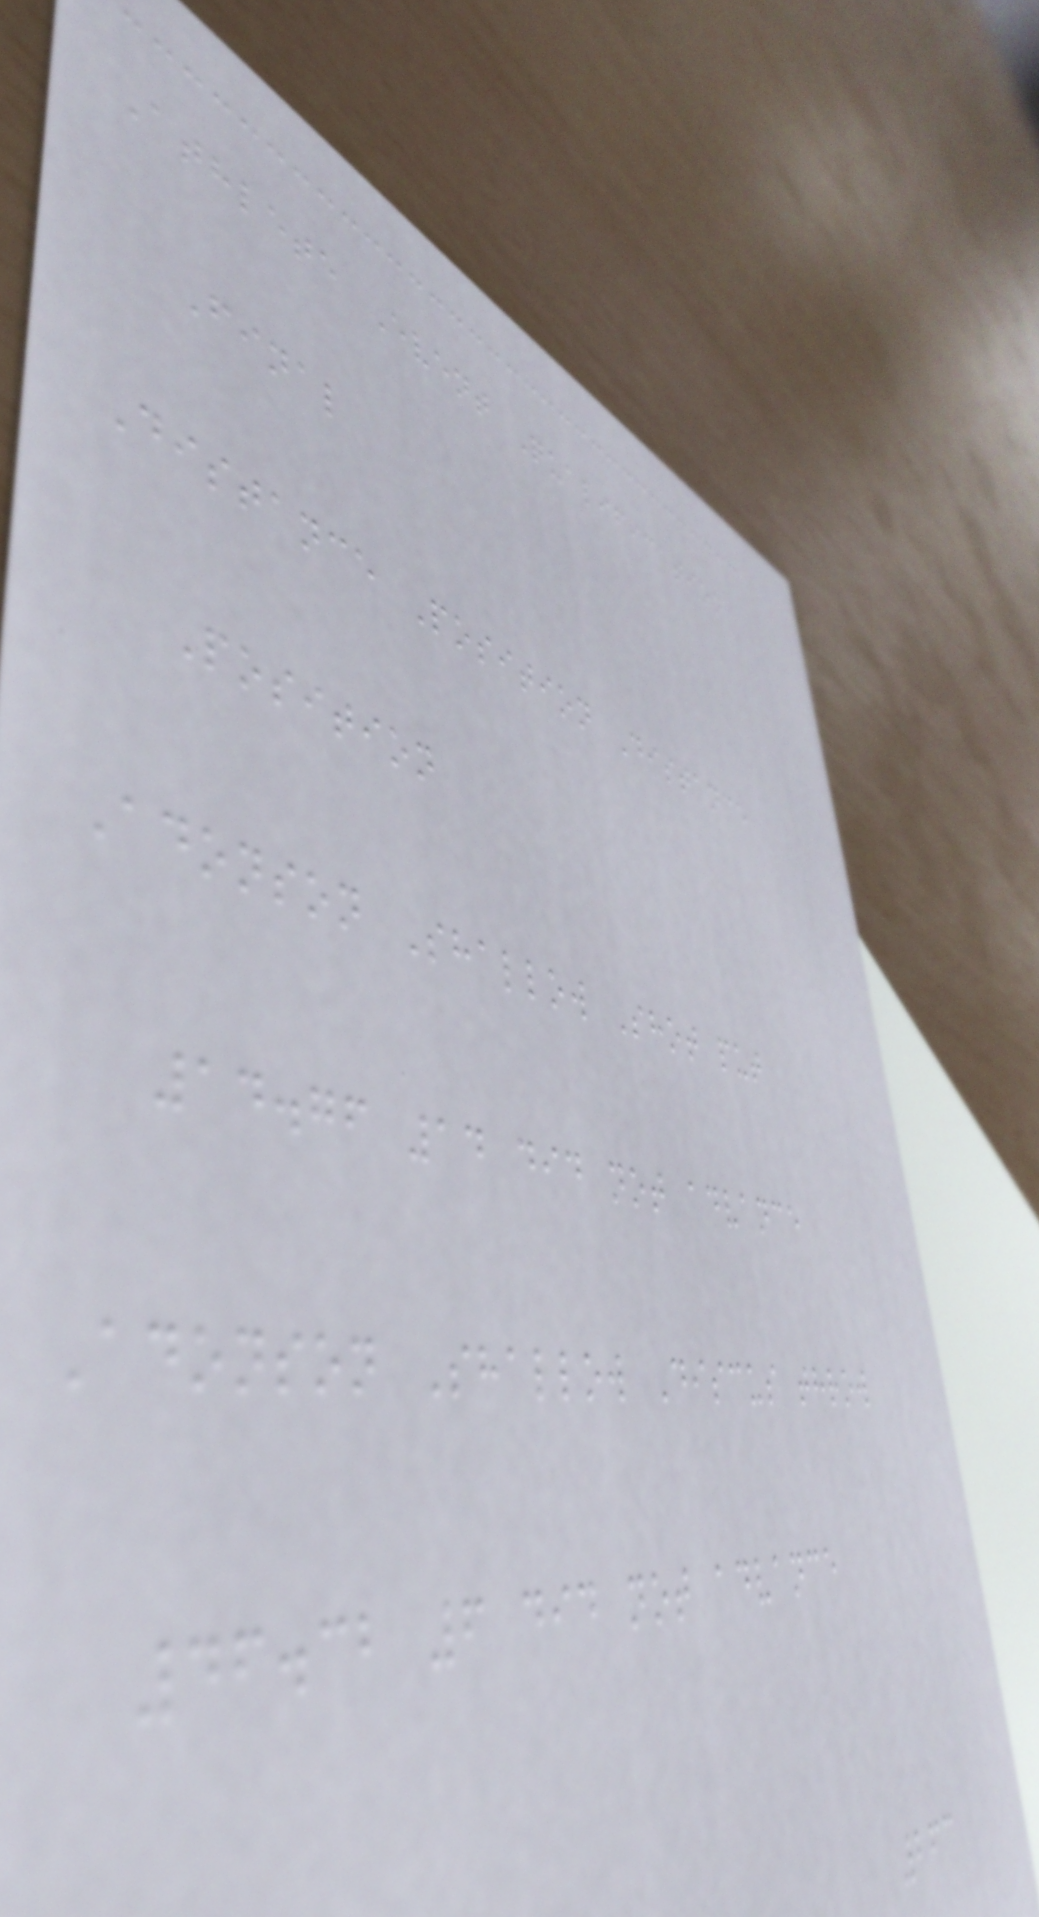Athlete Event Qualification
Final
Distance Position Distance
Position
Adonson Shallow Shot put
14.76 14 did not advance
Adonson Shallow Discus throw
46.32 6 did not advance
263
